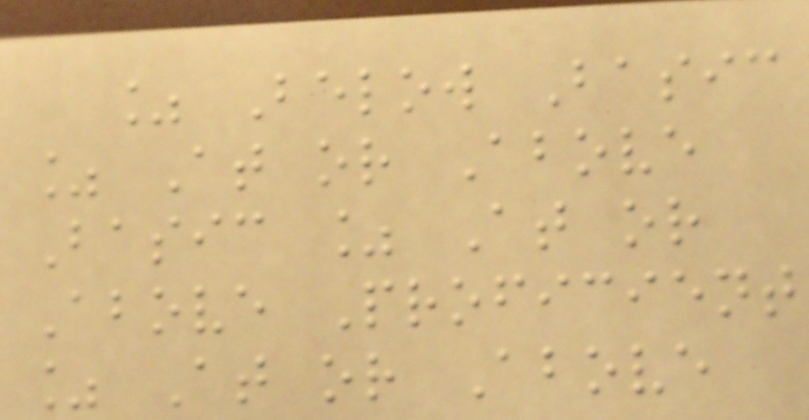% Below Basic
% At or Above
Basic % At or
Above Proficient
% At or Above
